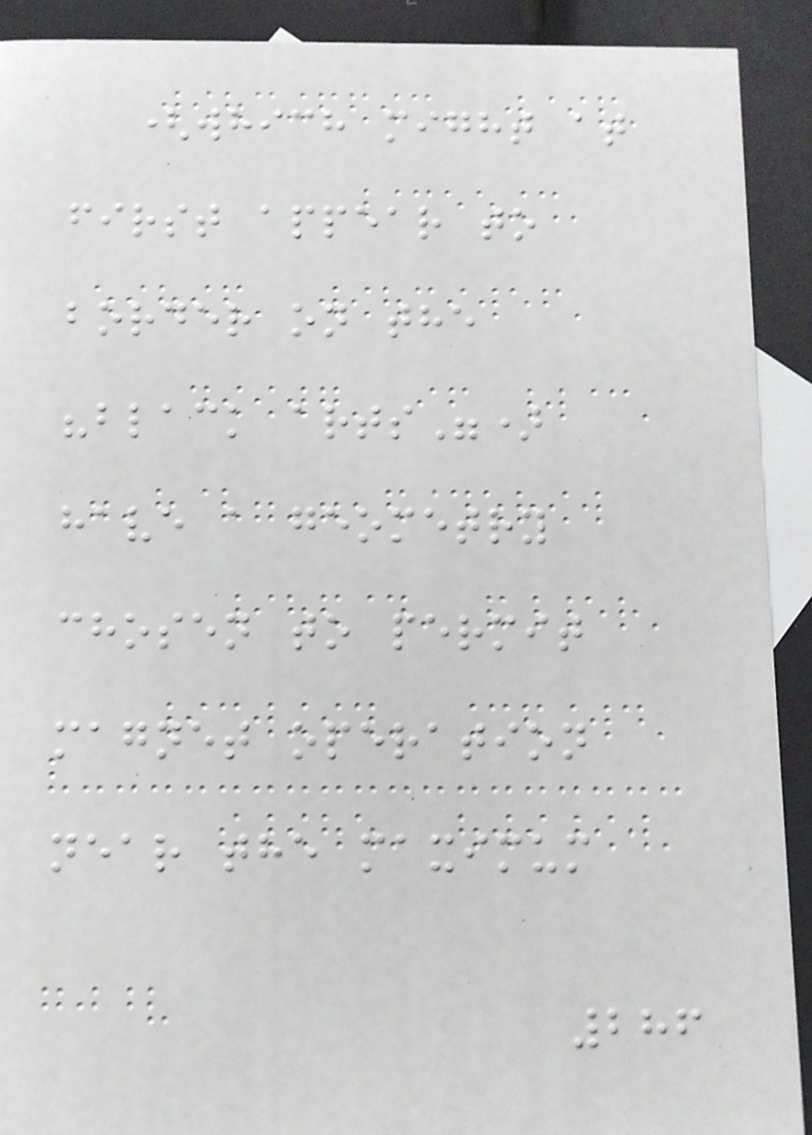(which might at
first appear to
border on the
"black arts")
have a geometry
chosen to permit
magnet operation
near the maximum
286
